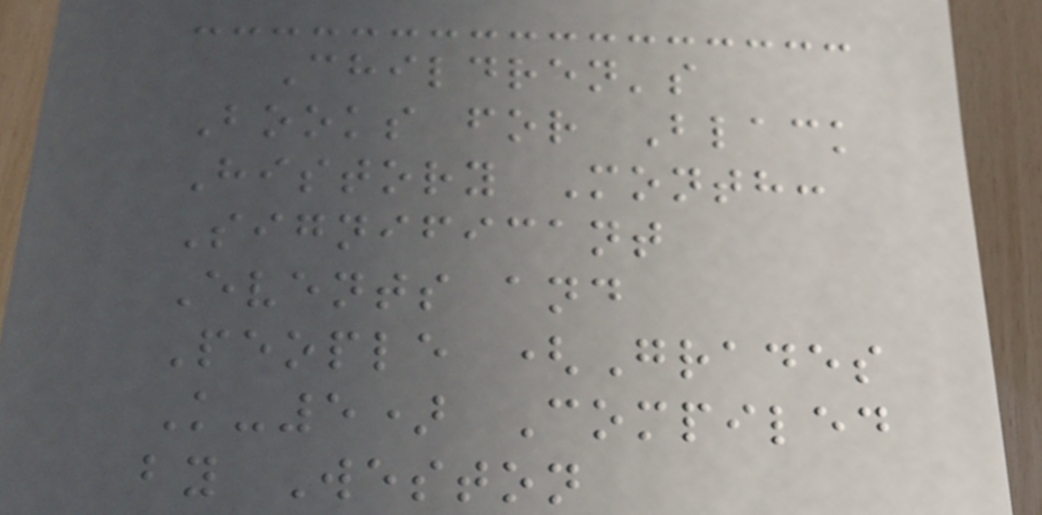Children's
Books for Black
History Month:
Significant
Events and
People (Grades
K-5) Compiled
by Weston
